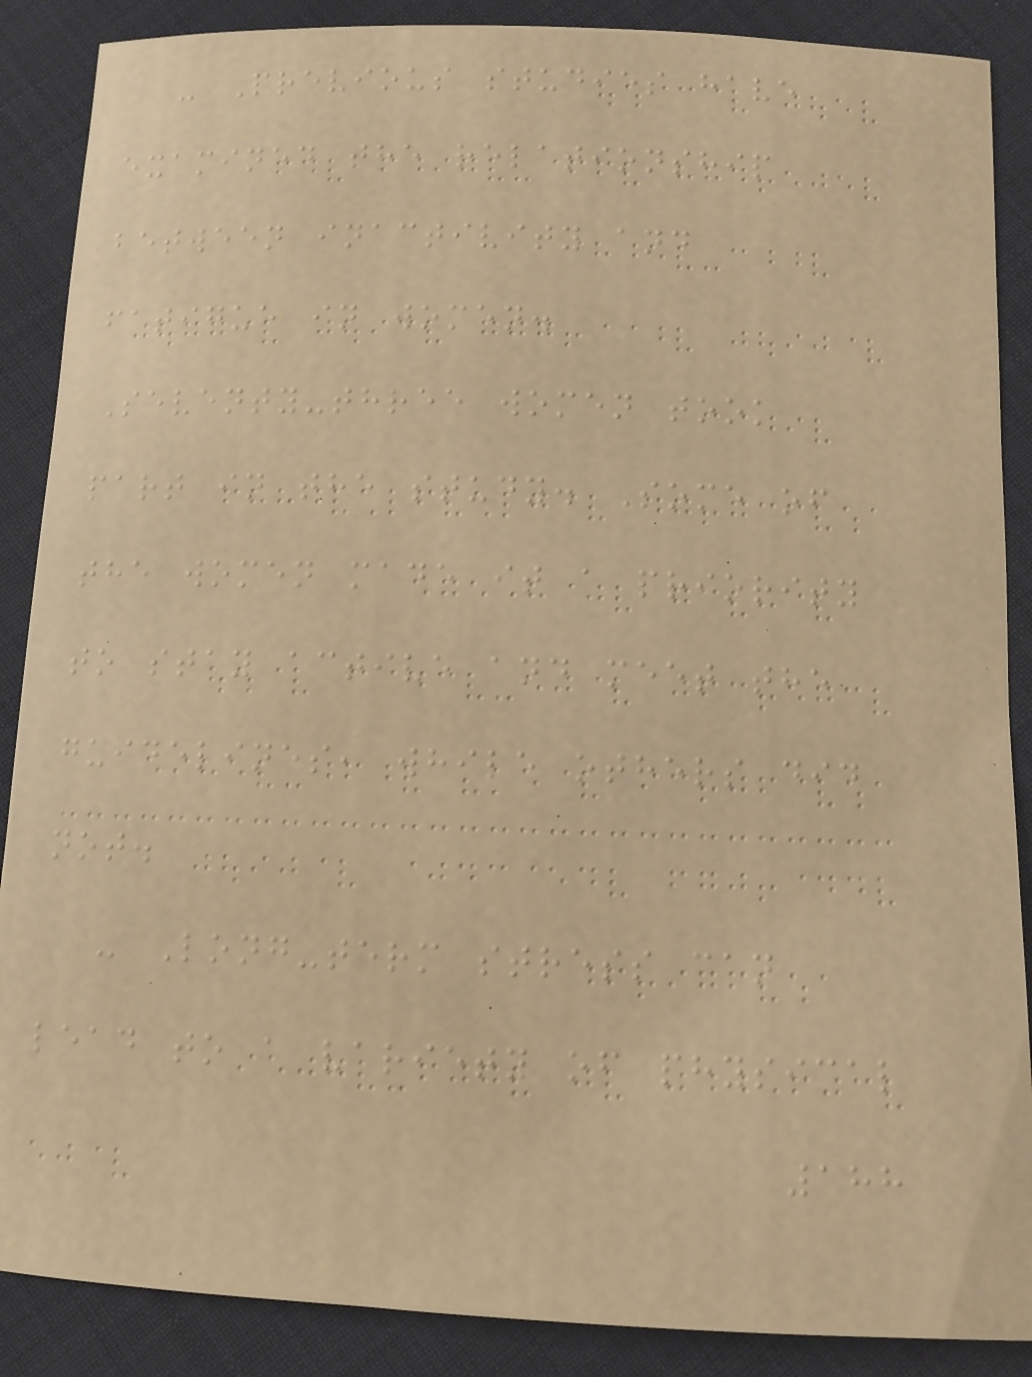- Previous studies have
examined the relationship
between inactivity and
fatigue in women.
Seventy-three women took
part in the study. Some of
the women made it a priority
to stay active and meet the
guidelines, while others did
not.
- Long-term stress can
lead to a variety of physical
188
